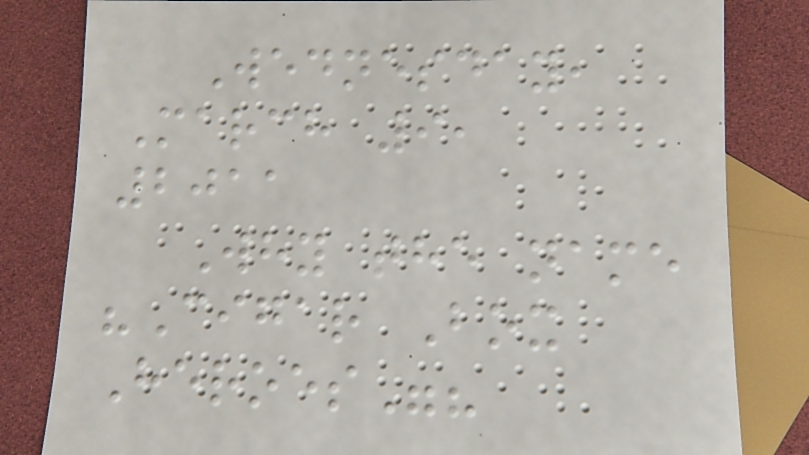Wednesday,
March 9,
2011
Why the name
"Cigar Box
Heroes"?
